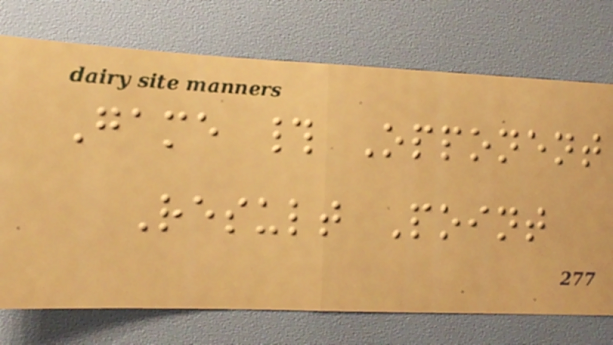Game # Opponent
Result Point
